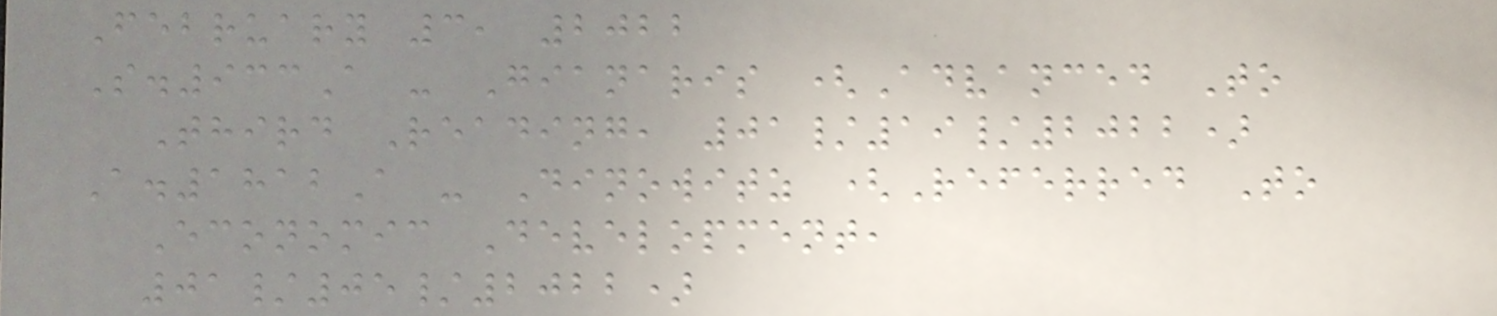February 3, 2022
S.933A - Gianaris (Advanced To
Third Reading, 01/19/2022)
A.1812A - Dinowitz (Referred To
Economic Development,
01/05/2022)
